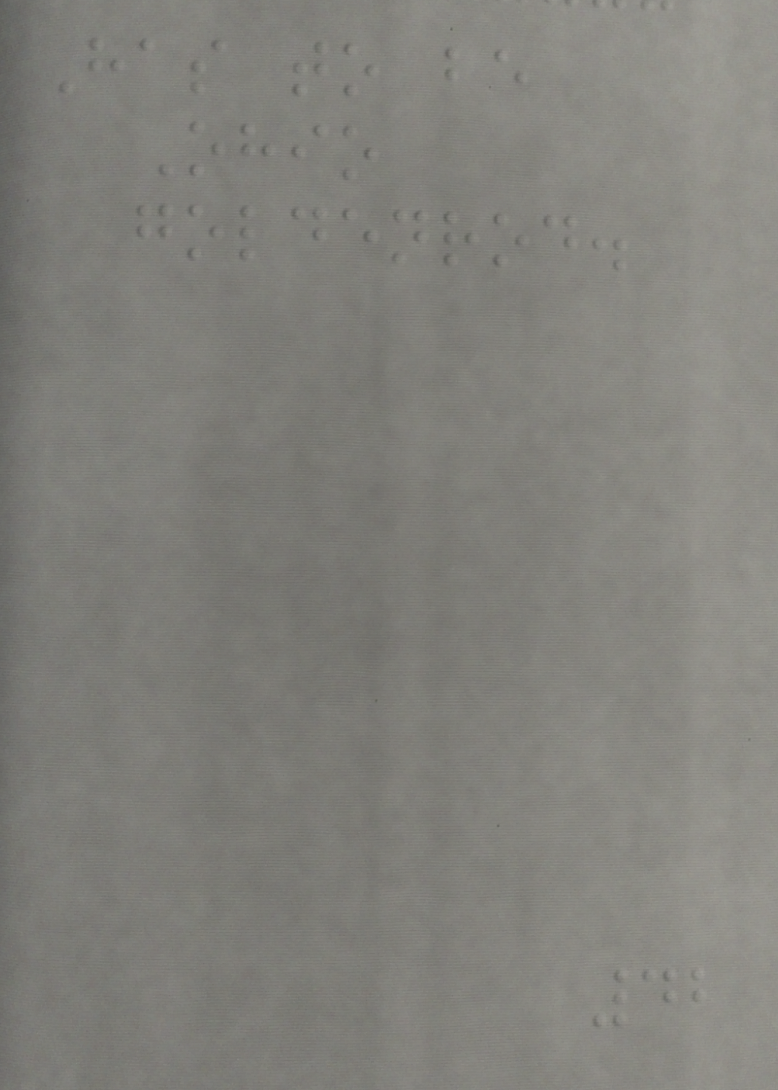Has to be
Ohio
goldenrod.
42
